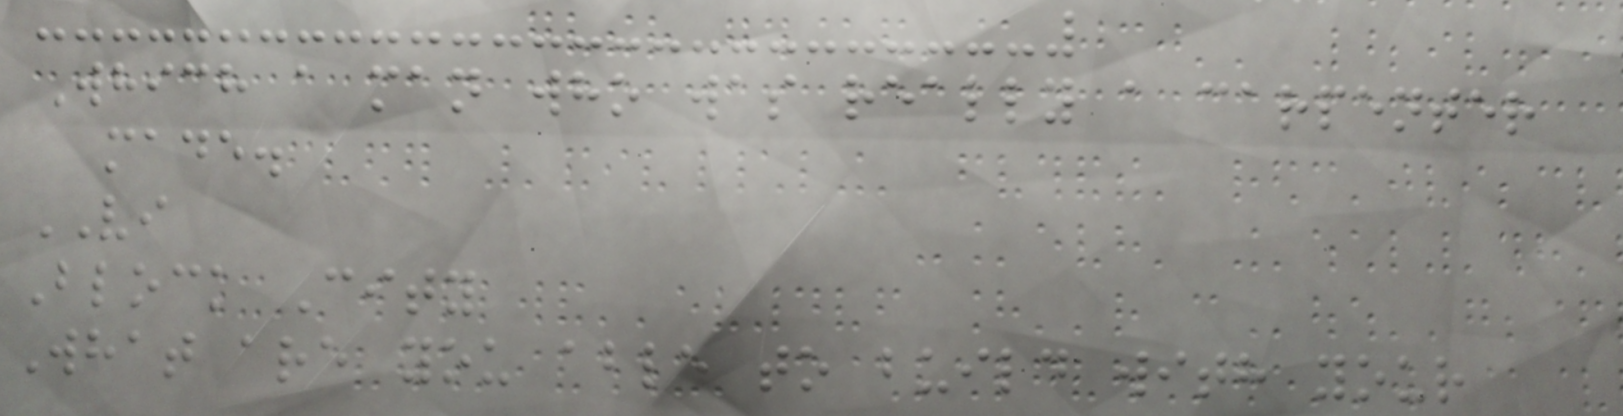Which a man who was really a carpenter
made.
VI
Block City
What are you able to build with your
